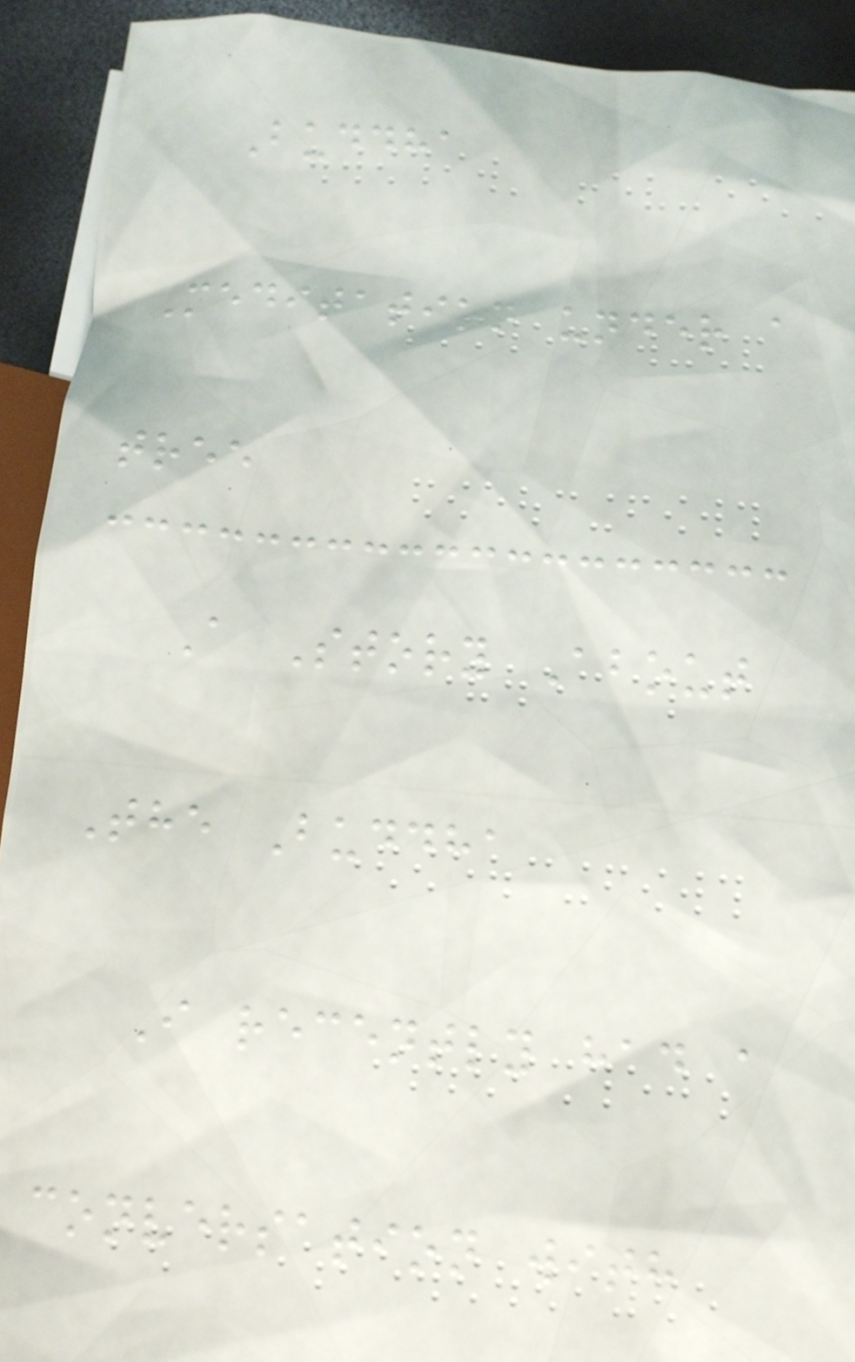Buddha
Meditation under a
tree
A Story About
The Buddha
I recently had a
conversation with
